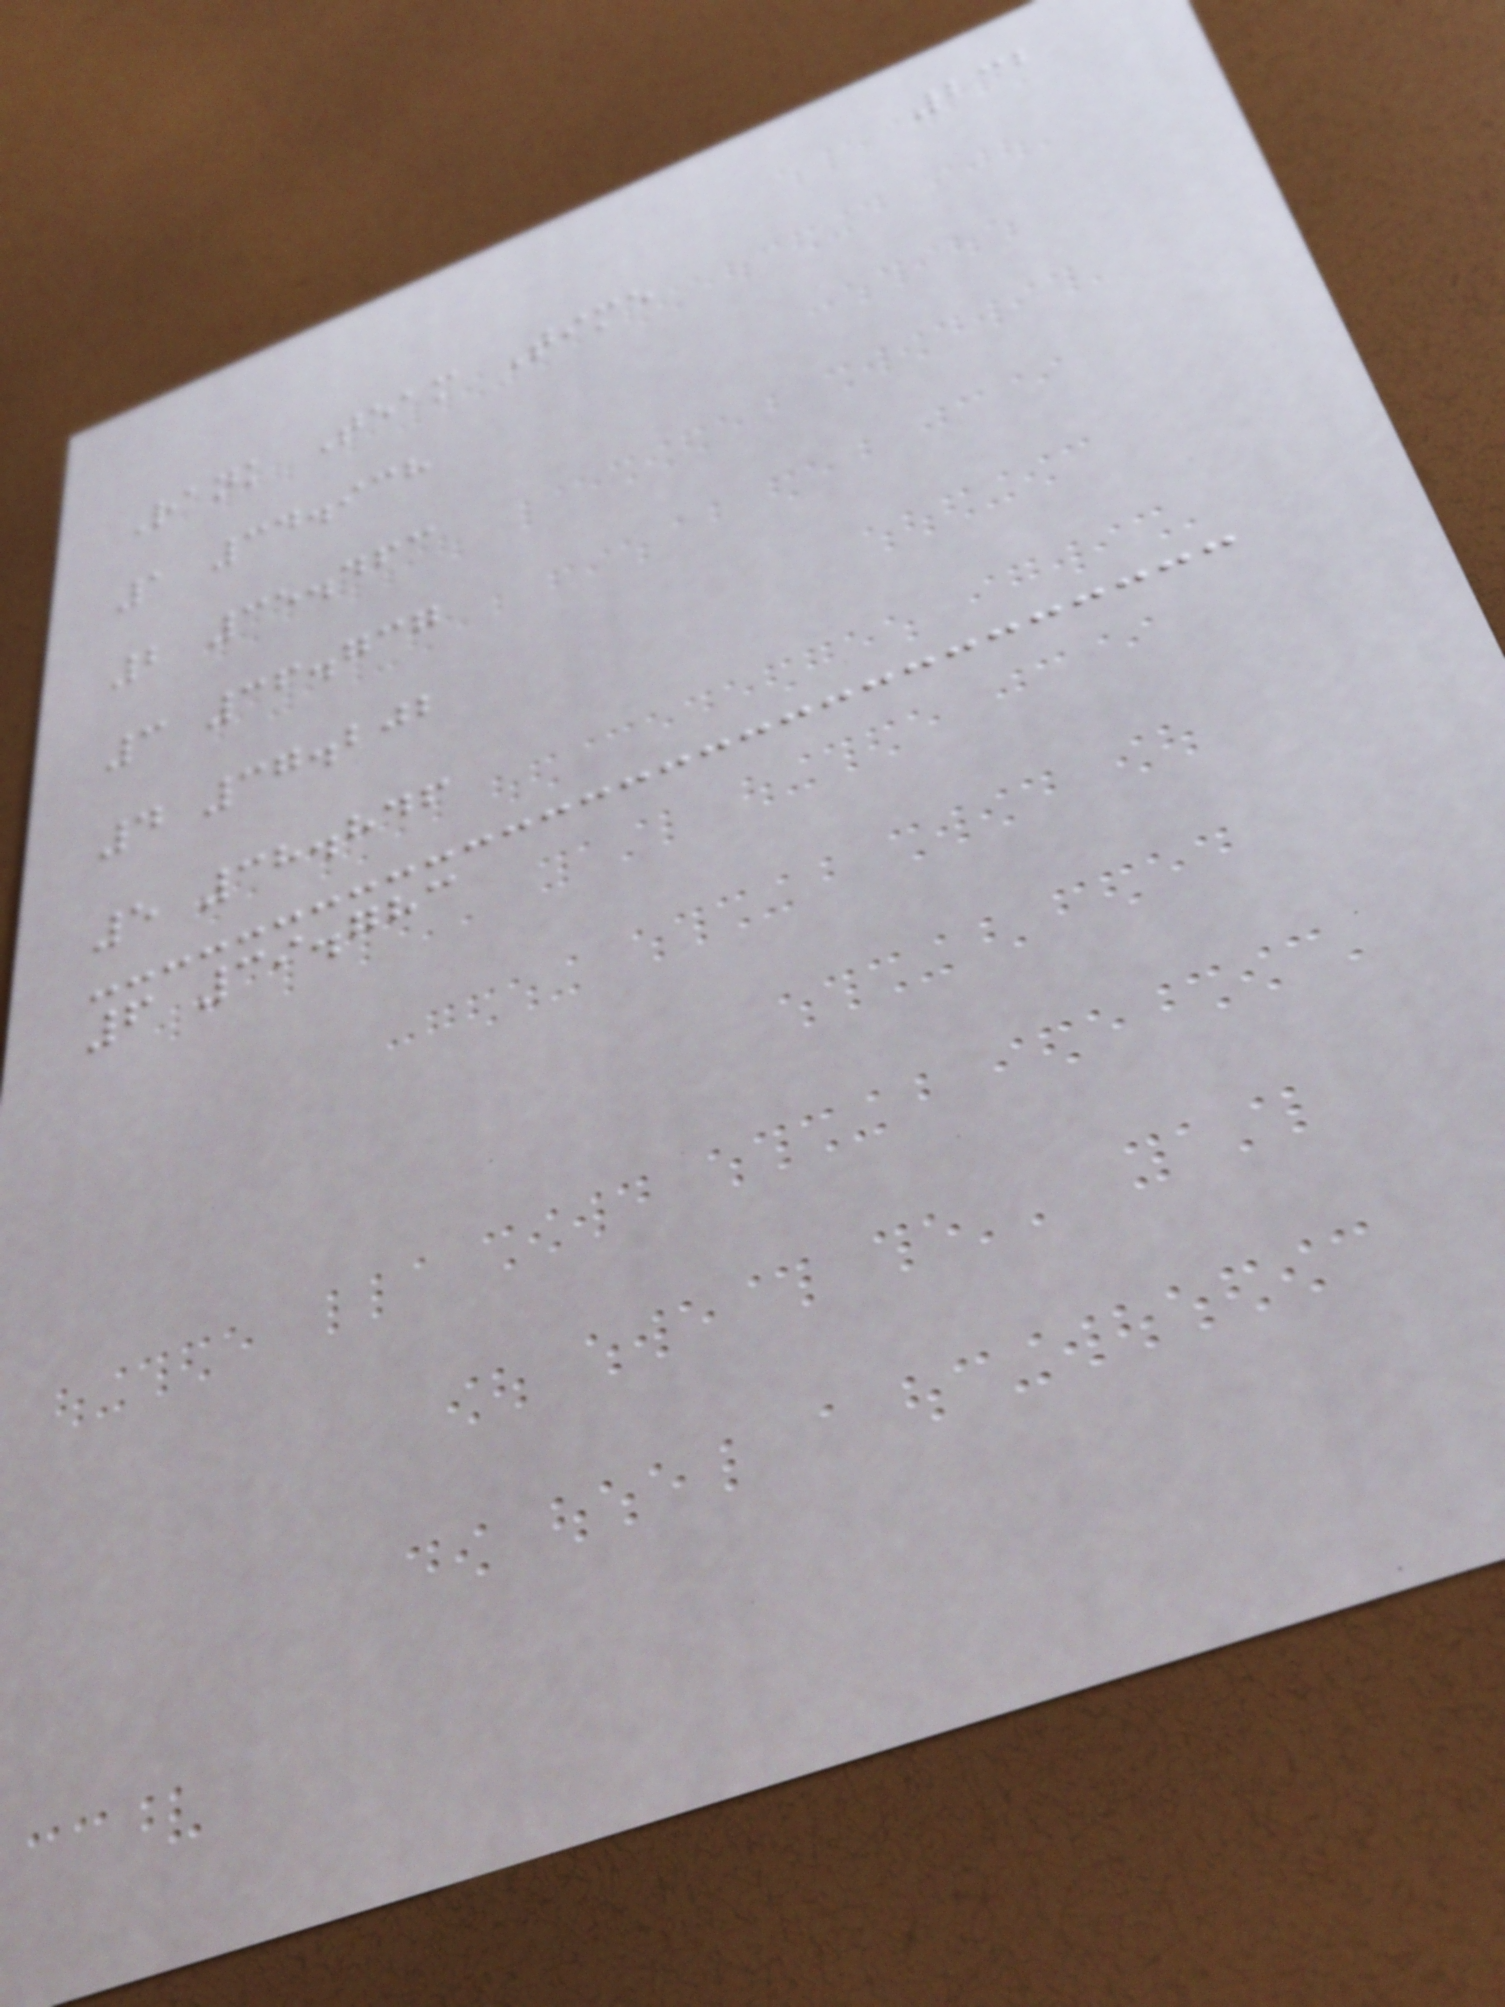232
Rank Team Time
1 34.938
2 35.463
3 36.737
4 37.202
5 38.846
6 39.783
